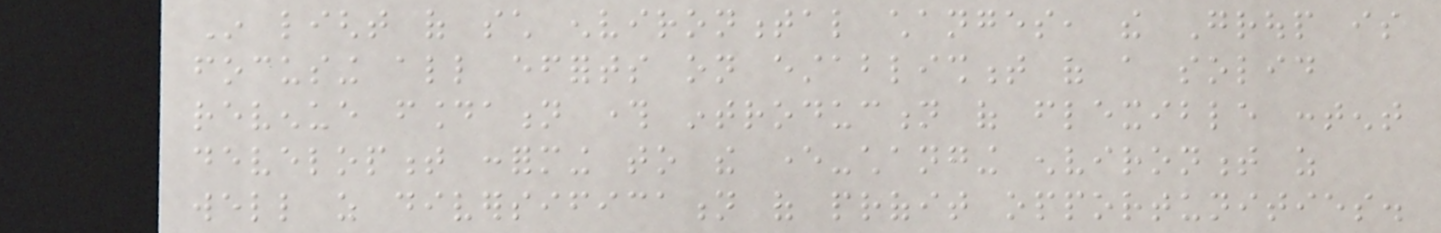In light of such environmental changes, the Group is
focusing all efforts on establishment of a solid
revenue foundation through introduction of flexible content
development conforming to the ever-changing environment as
well as diversification of profit opportunities.
